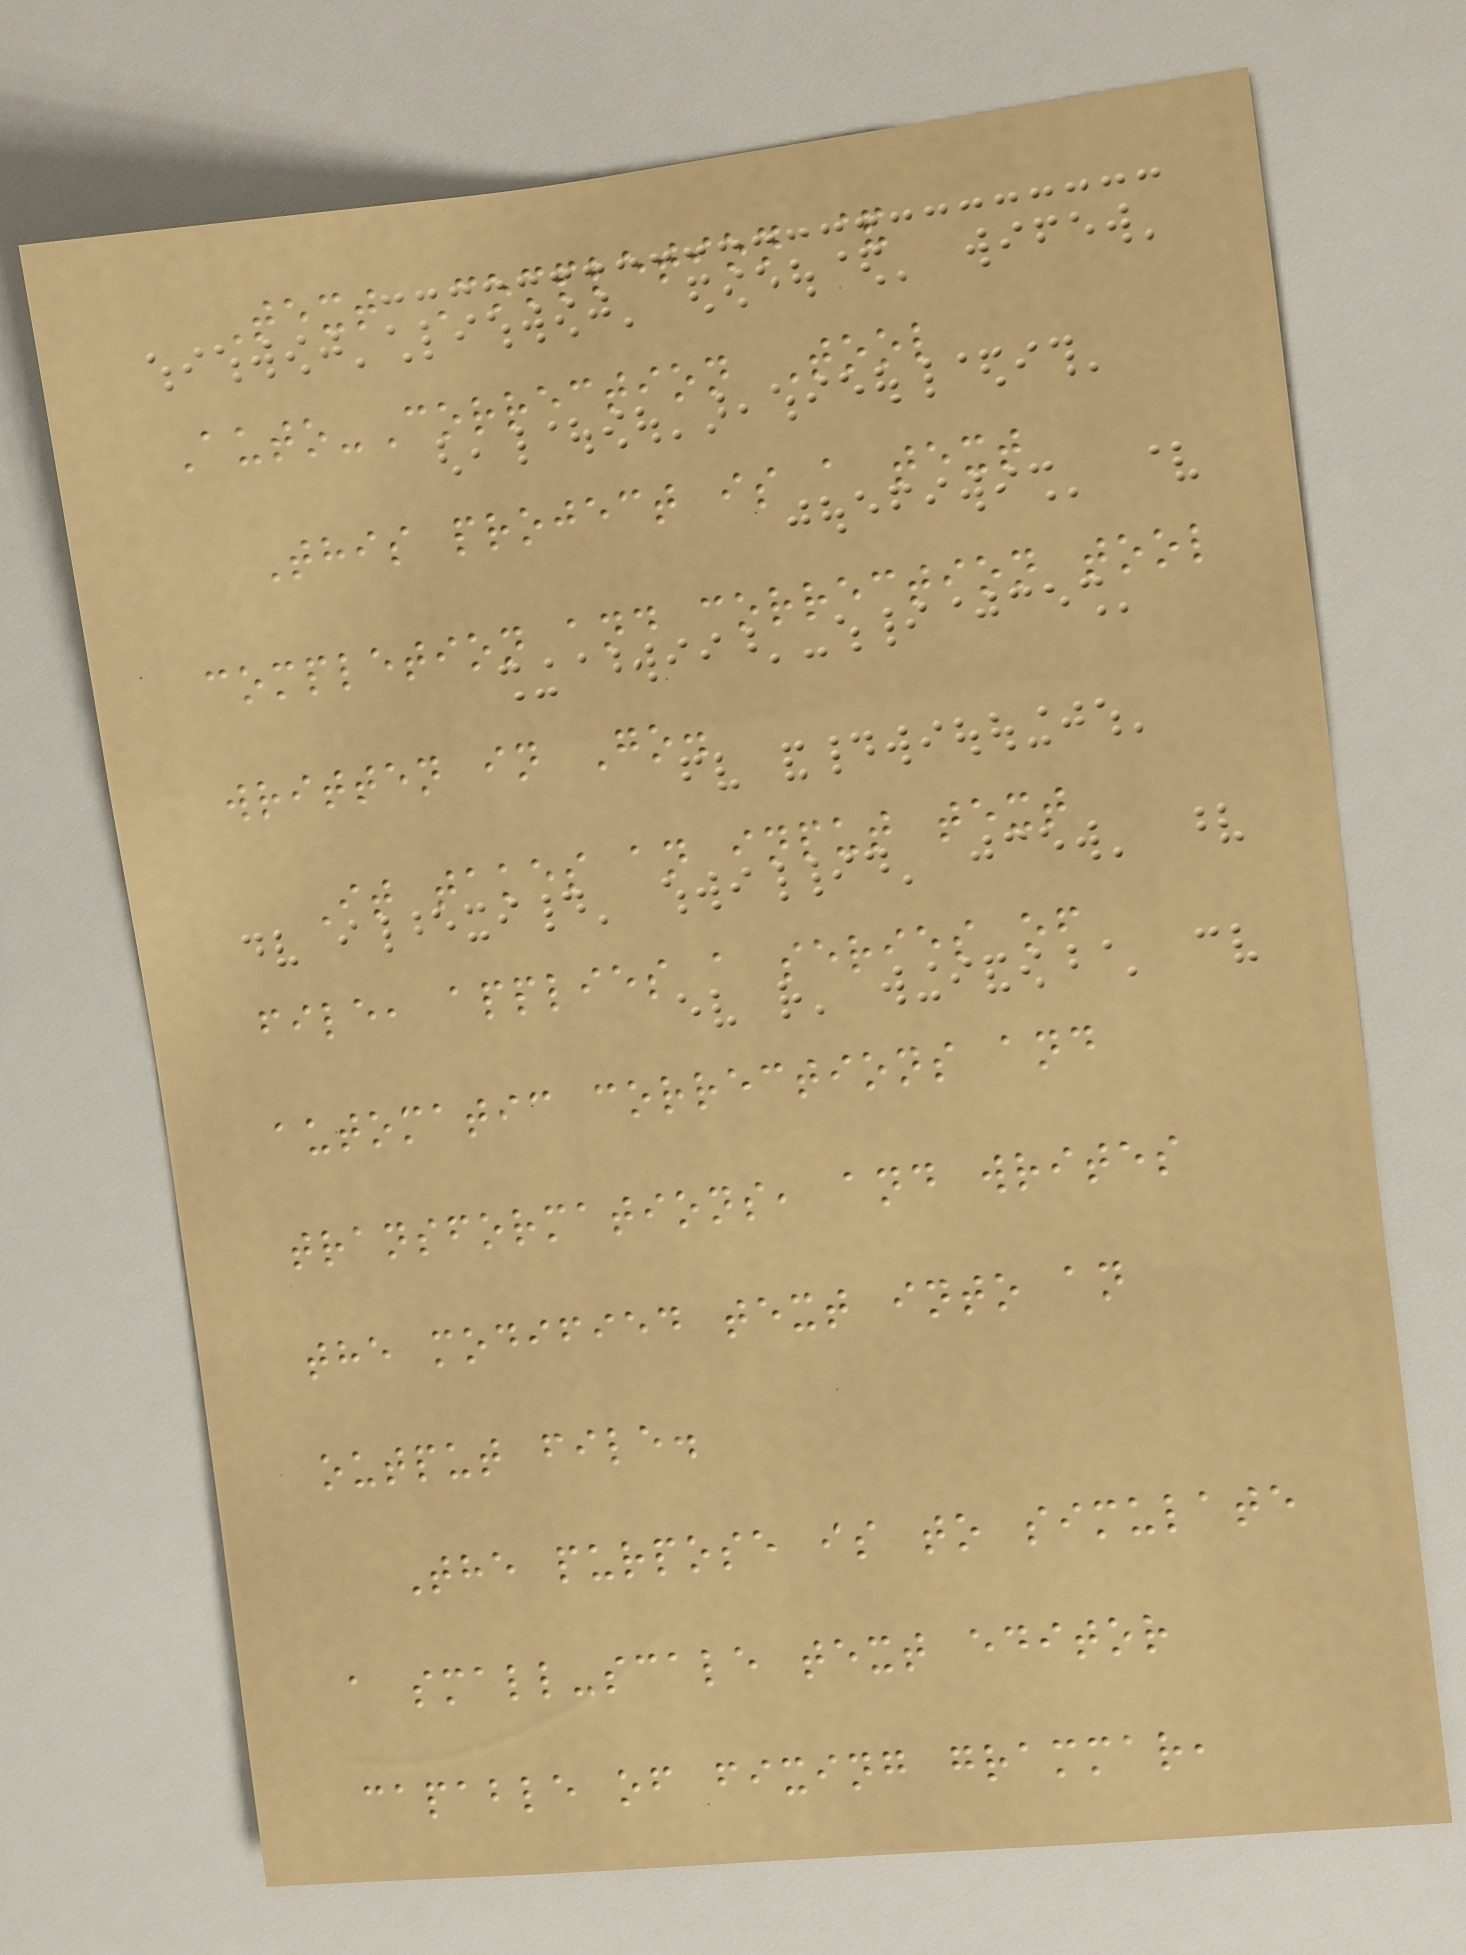Text Completion &
Auto-Correction Tool
This project is a text
completion and correction tool
written in Go.
It takes an input text
file, applies a series of
automatic corrections and
transformations, and writes
the modified text into an
output file.
The purpose is to simulate
a small-scale text editor
capable of fixing grammar,
